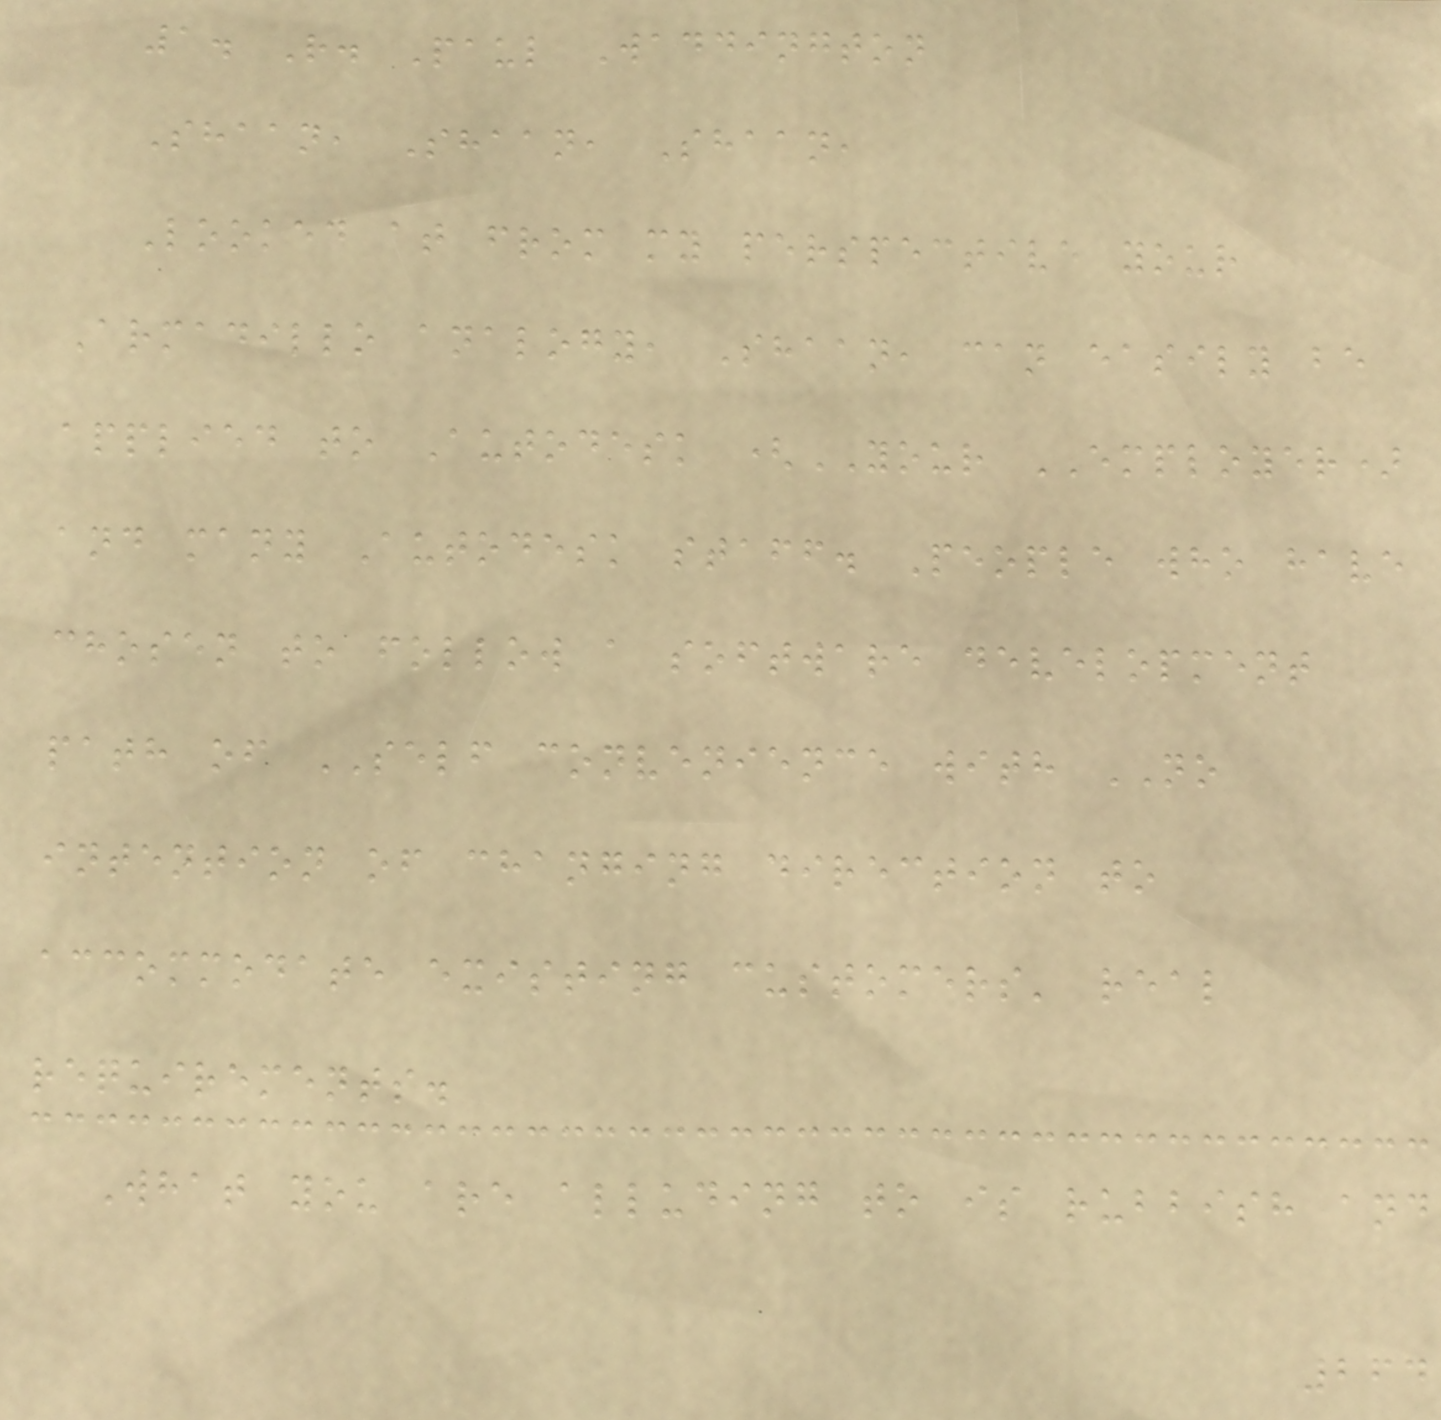1. R. Paul Waddington
Shaan, Shaan, Shaan,
Looked at from my perspective your
Armadillo analogy, Shaan, can easily be
applied to Autodesk (YOUR EMPLOYER)
and many Autodesk staff. People who have
chosen to follow a software development
path of SELF convenience with NO
intention of changing direction to
accommodate existing customers' real
requirements.
What you are alluding to is rubbish and
264
